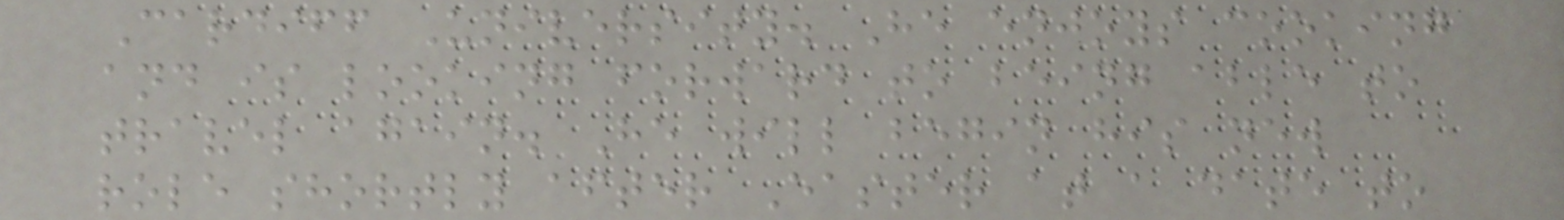Cardiff University. He enjoys cooking
and is looking forward to being able to
travel again. He will begin his new
role shortly after Easter at a date to
